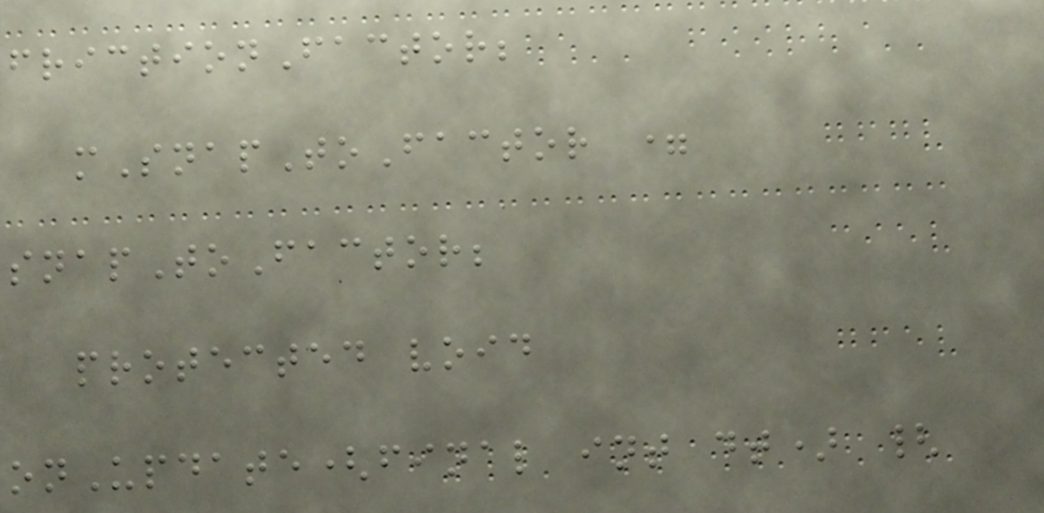frictionFactor;
mSnapToFactor =
snapToFactor;
protected void
onUpdate(final int dt) {
